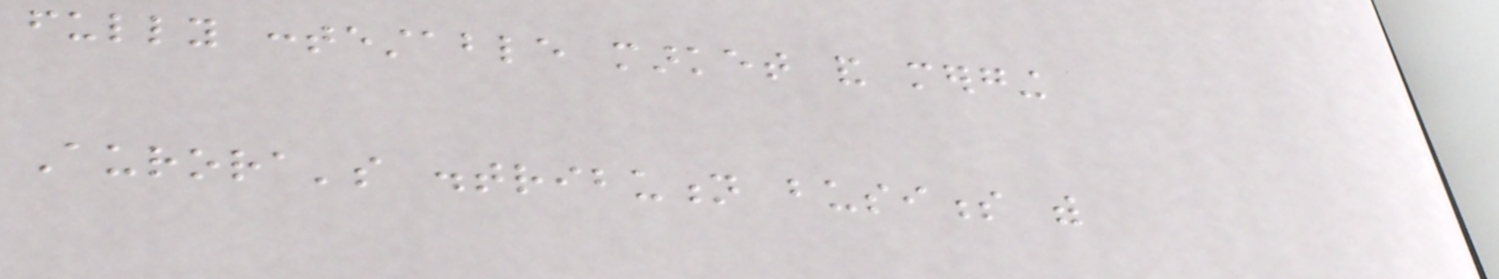fully contestable market and merging
Aurora's distribution business with
